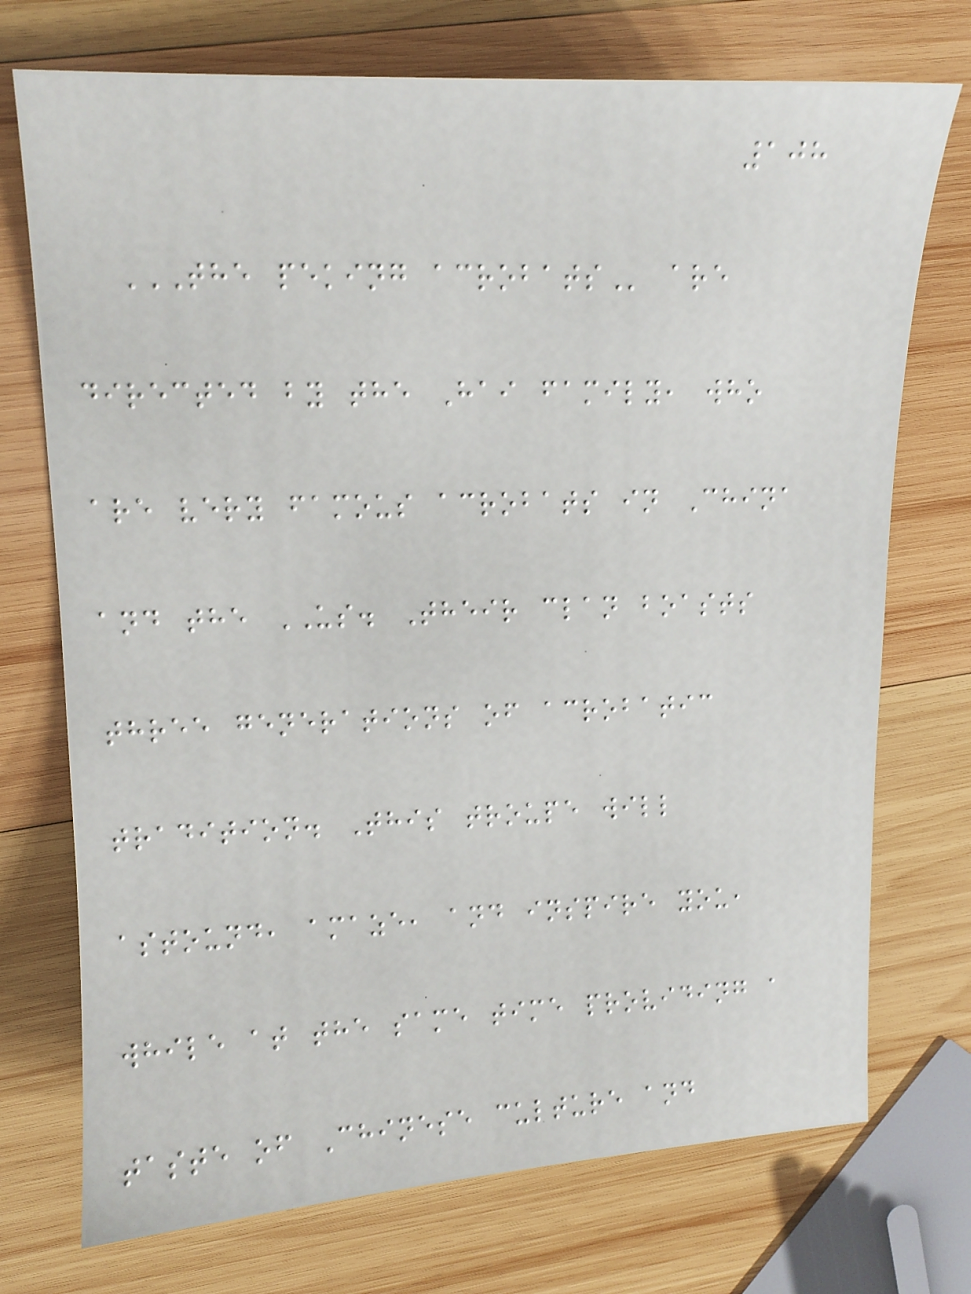108
THE PEKING ACROBATS are
directed by the Hai family, who
are very famous acrobats in China
and the US. Their clan boasts
three generations of acrobatic
tradition. This troupe will
astound, amaze, and inspire you,
while at the same time providing a
taste of Chinese culture and
